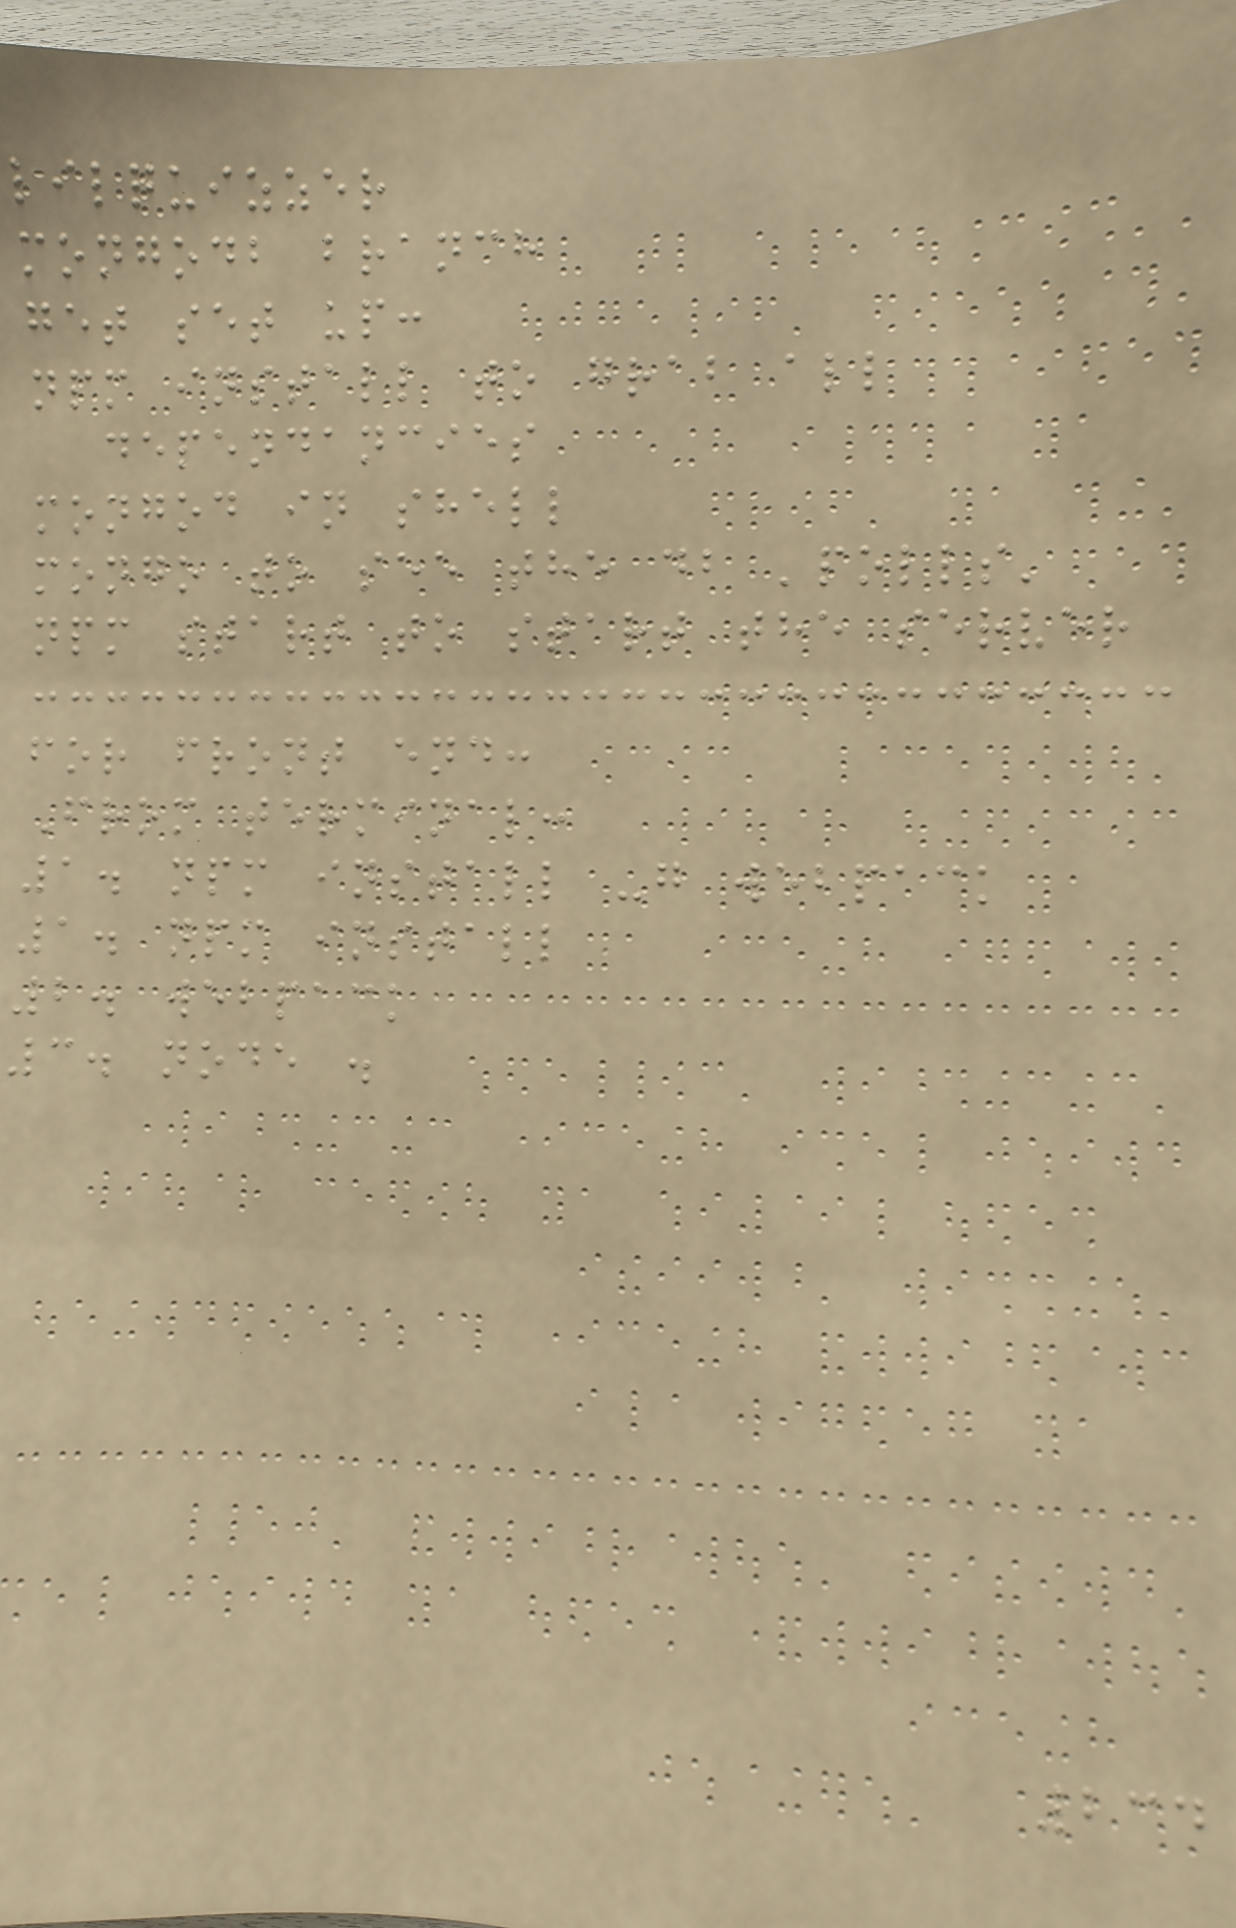lilquizzer
mongodb branch
get set up:
npm install to grab all
dependancies
mongod in shell
mongo to see the db 'polls'
npm start to start the server
for front end:
From terminal:
1. npm install -g webpack
1. npm install
2. webpack
3. node .
234
